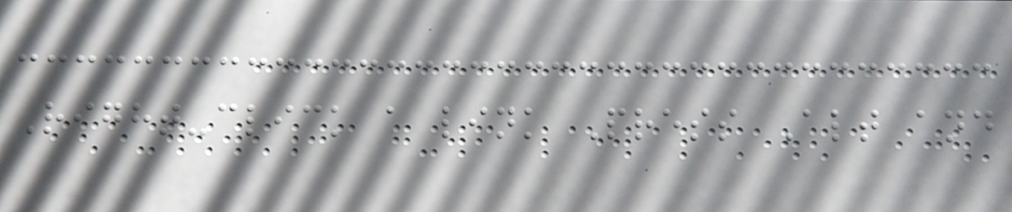Right-click a link Press Alt and
